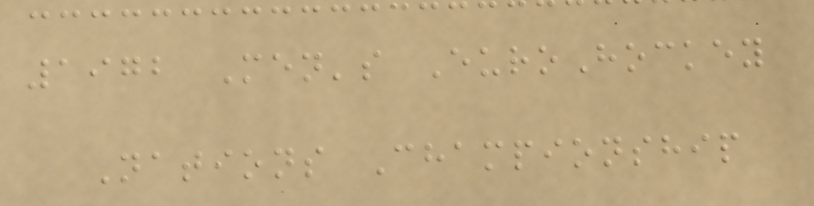1972 Men's EuroHockey
Nations Championship
